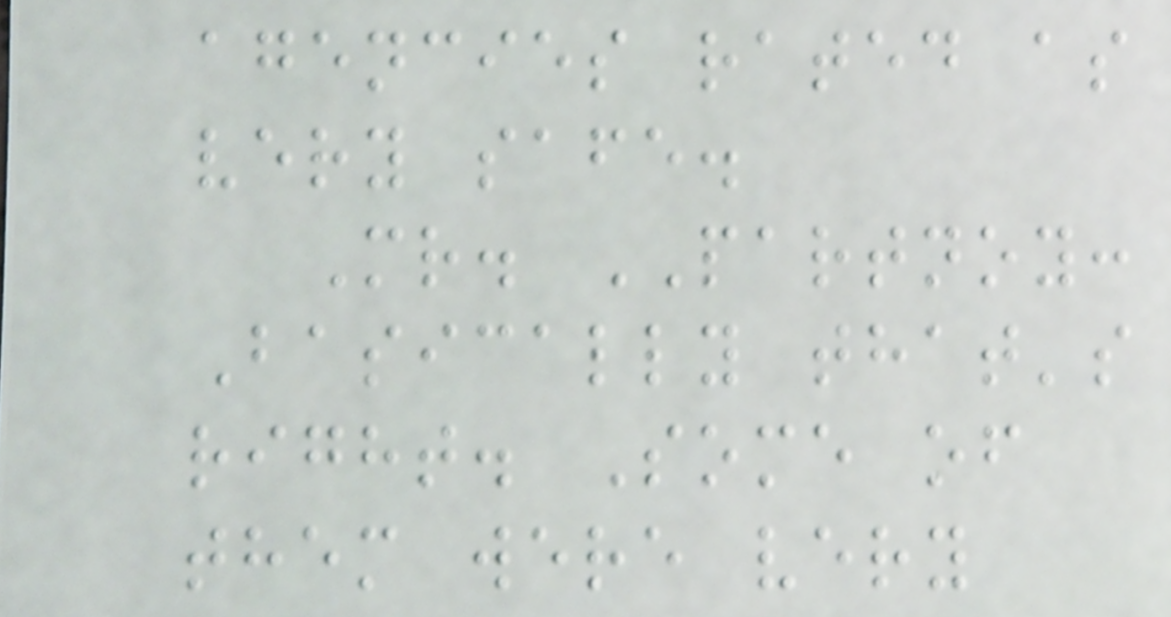agencies rated as
very safe.
Mr. PARTNOY:
Basically that's
right. Some of
them were very
